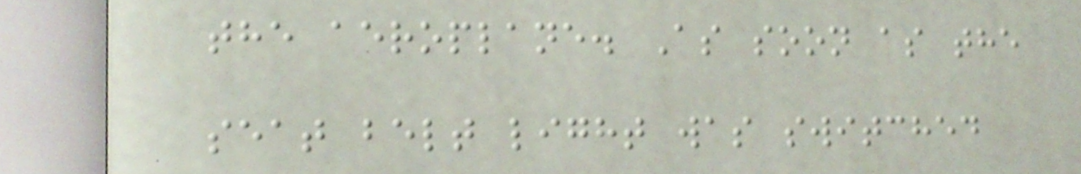the aeroplane. As soon as the
seat belt light was switched
